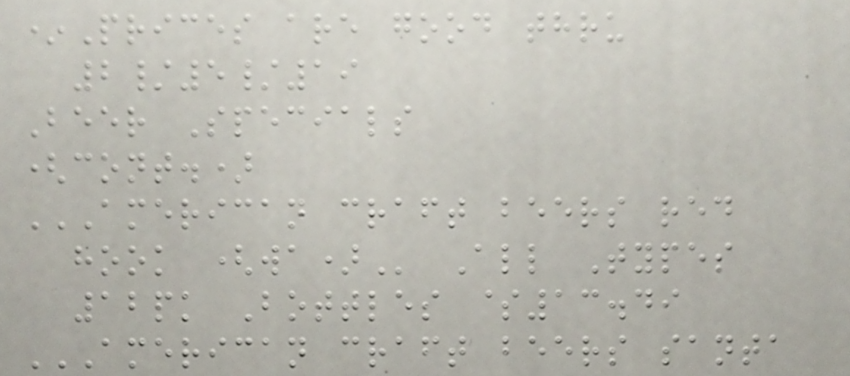*Prices are good thru
2/5/19
Beer Specials
(cont.)
AMERICAN CRAFT BEERS RED
HOOK (WA) All Types
12pk Bottles $13.49
AMERICAN CRAFT BEERS SANTA
